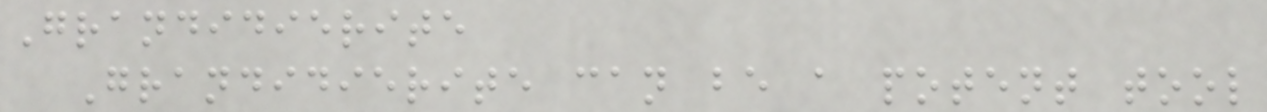Grandidierite
Grandidierite can be a potent tool
